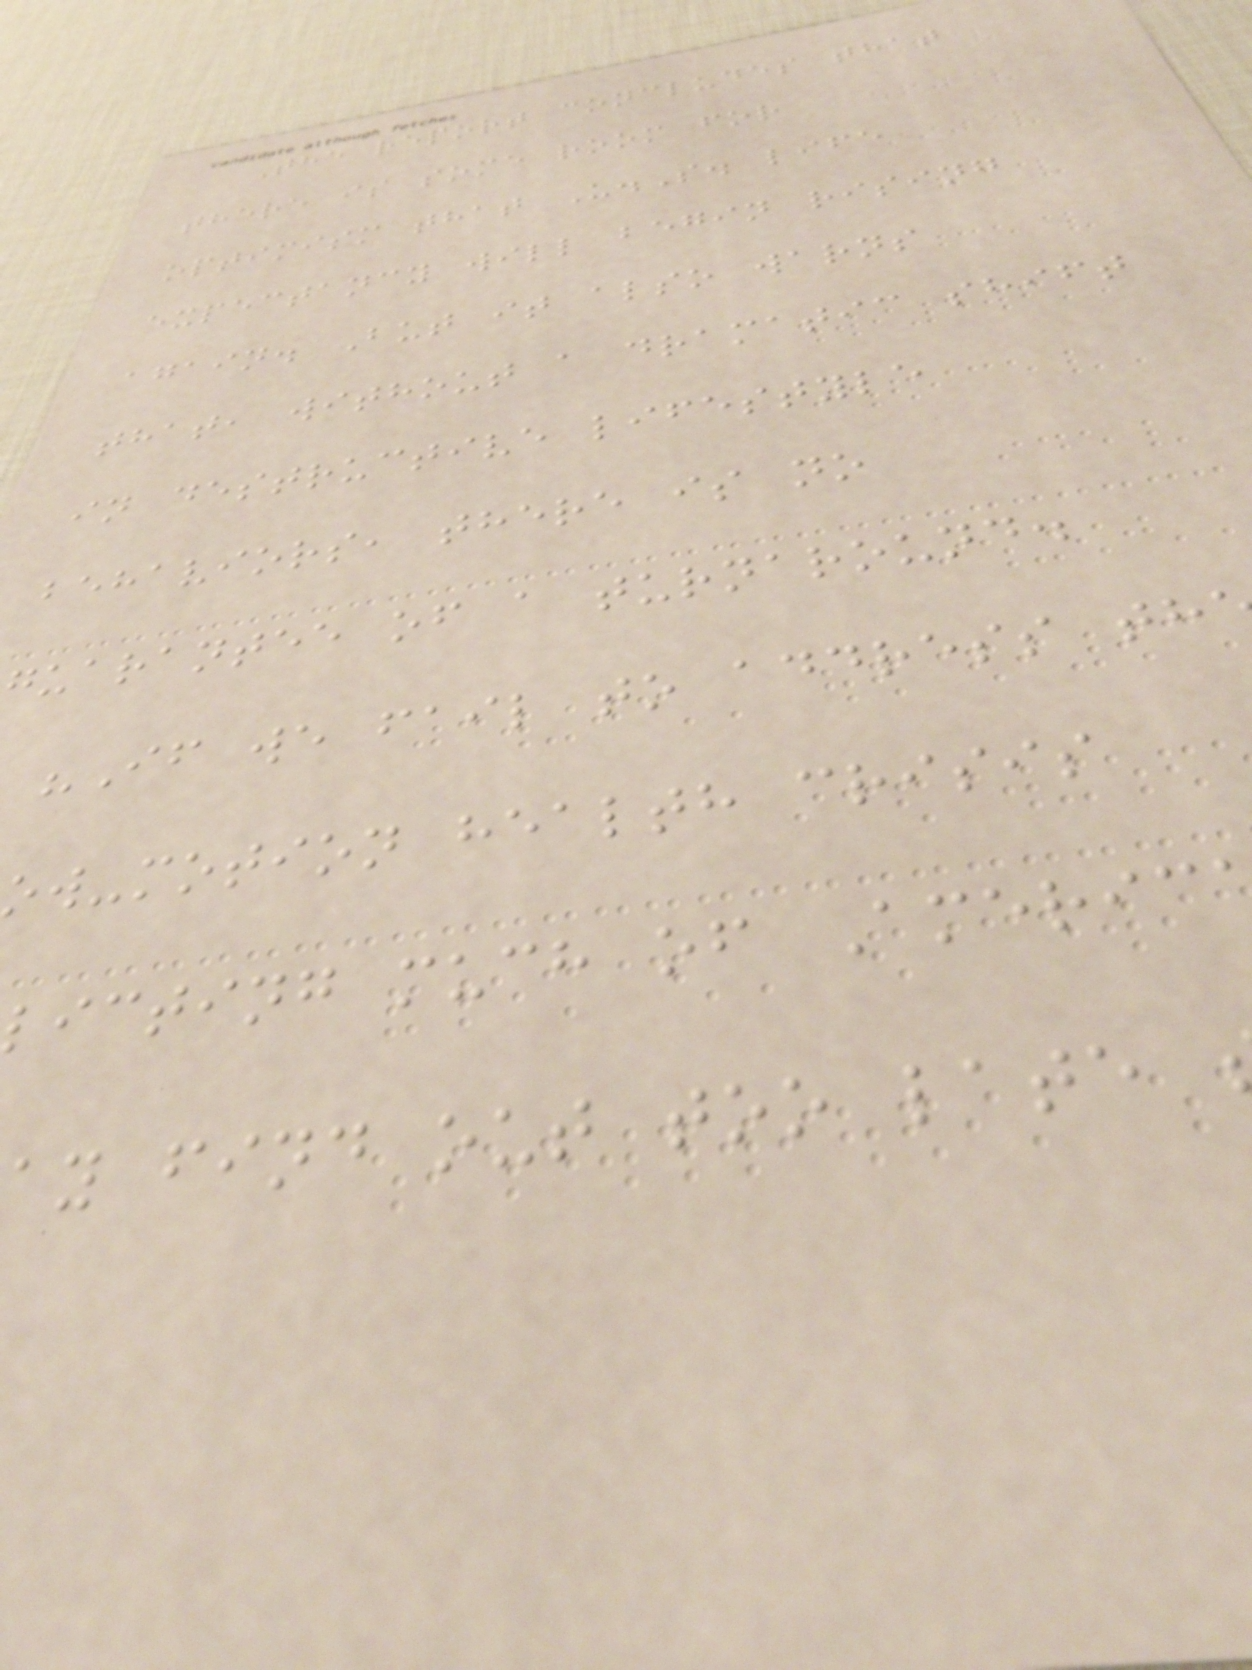The report concludes that
there is some room for
optimism that U.S. life
expectancy will begin rising
again. But it also warns
that, without a dramatic shift
in destructive lifestyle
behaviors, there is no
guarantee of a turnaround.
"If we fail to address th
w-motion health crisis
icting much of Americ
y find out too late
